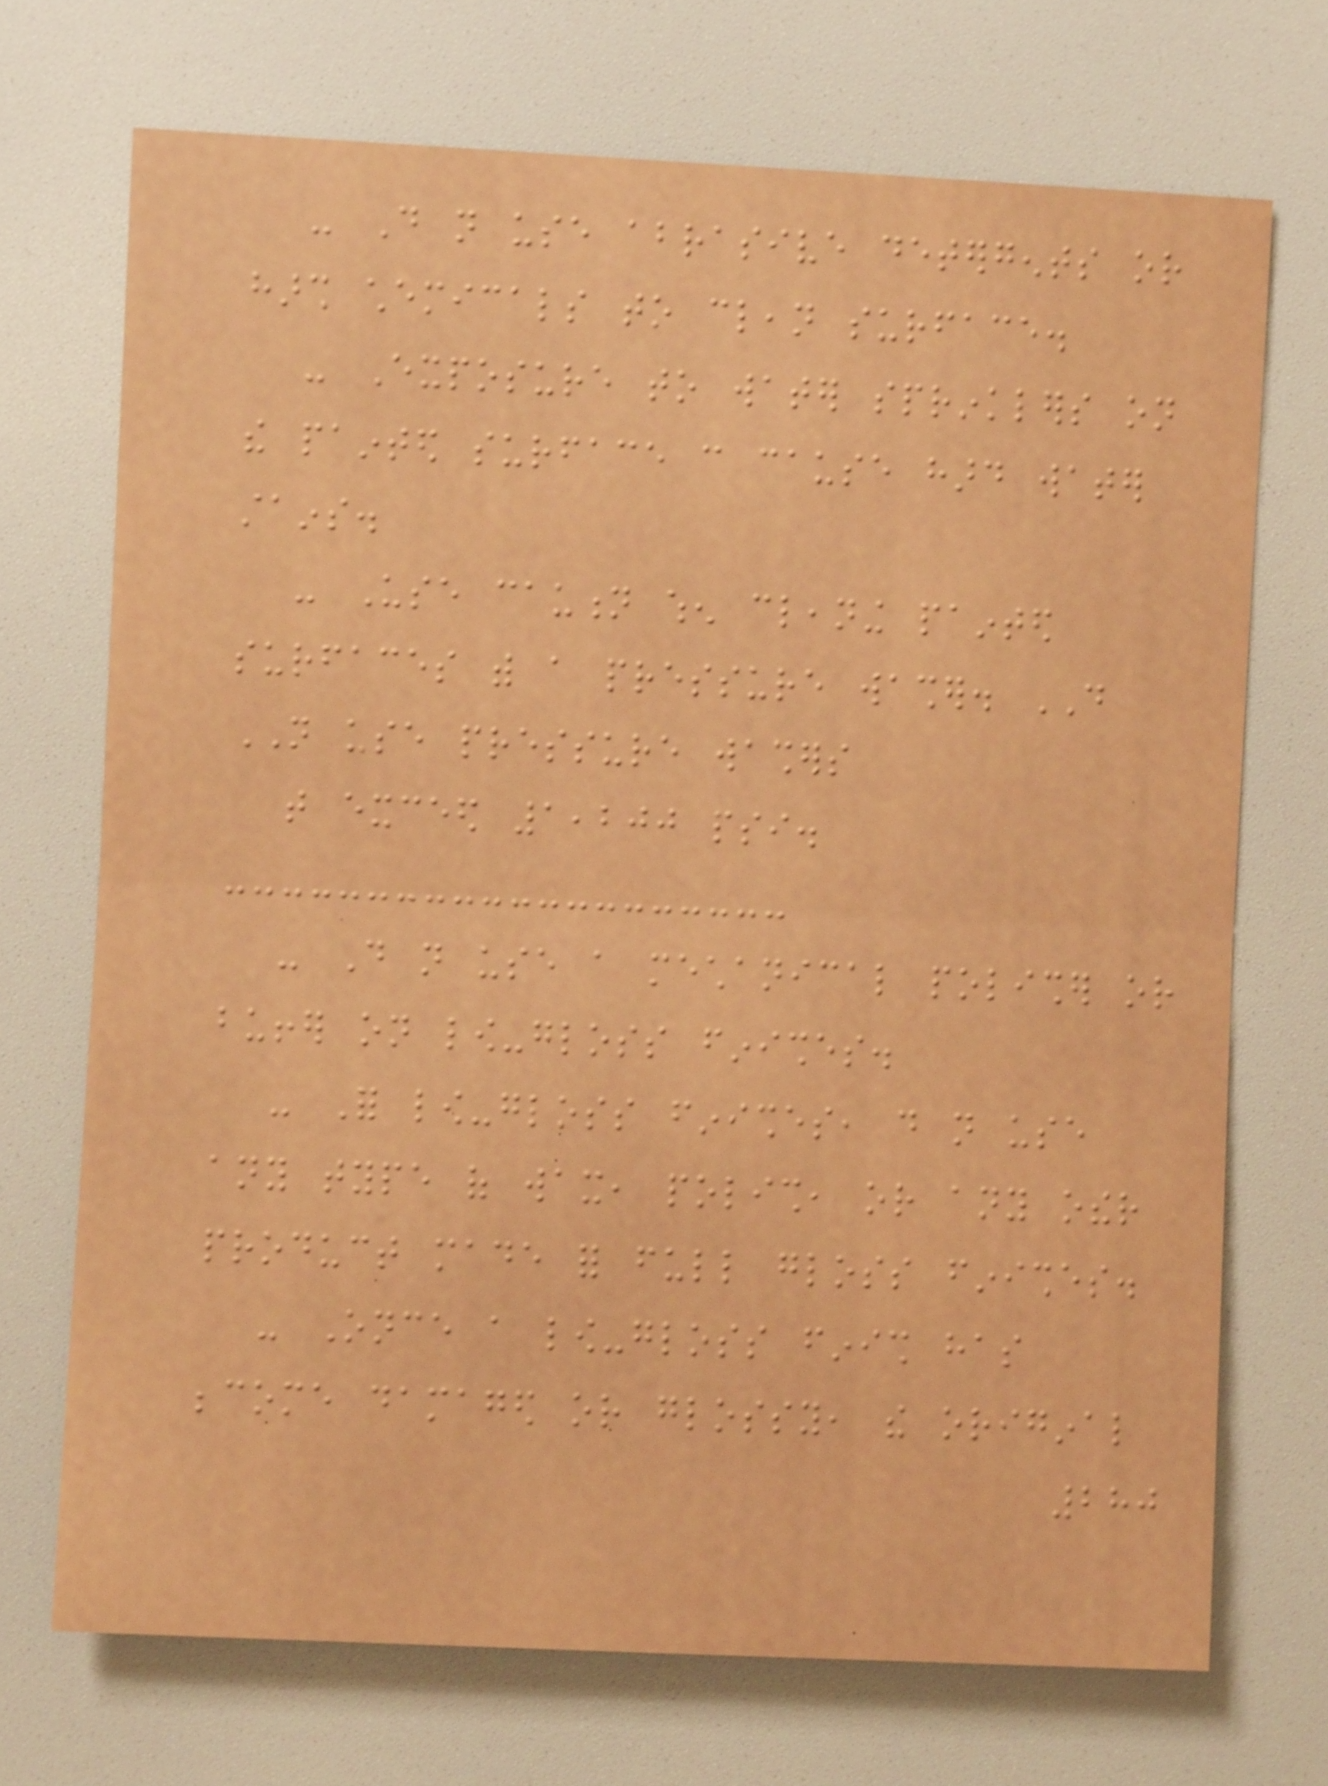- Do not use abrasive detergents or
harsh chemicals to clean surface.
- Exposure to water sprinklers on
the painted surface can cause hard water
stains.
- Use caution when cleaning painted
surfaces with a pressure washer. DO
NOT use pressure washers
that exceed 1,200 psi.
- Do not use a mechanical polisher or
buffer on low-gloss finishes.
- For low-gloss finishes, do not use
any type of wax, polish, or any other
product made for full gloss finishes.
- Once a low-gloss finish has
become damaged or glossy, the original
280
